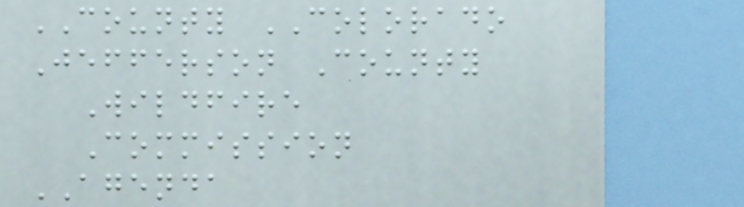COUNTY COLORADO
Jefferson County
Wildfire
Commission
AGENDA
